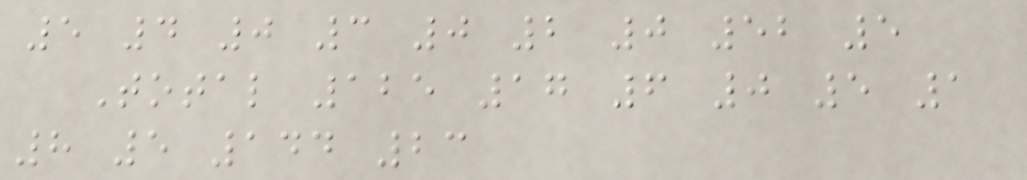5 4 0 3 0 2 0 52 5
Total 125 17 6 0 5 1
8 5 144 23
